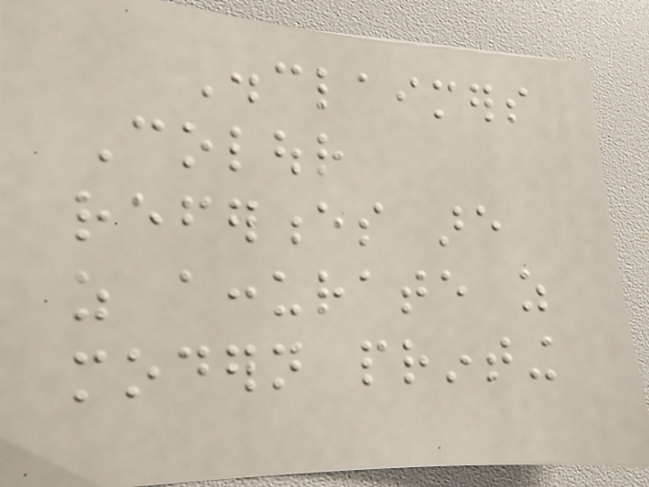Disclaimers
Colour
references are
as accurate as
modern printing
